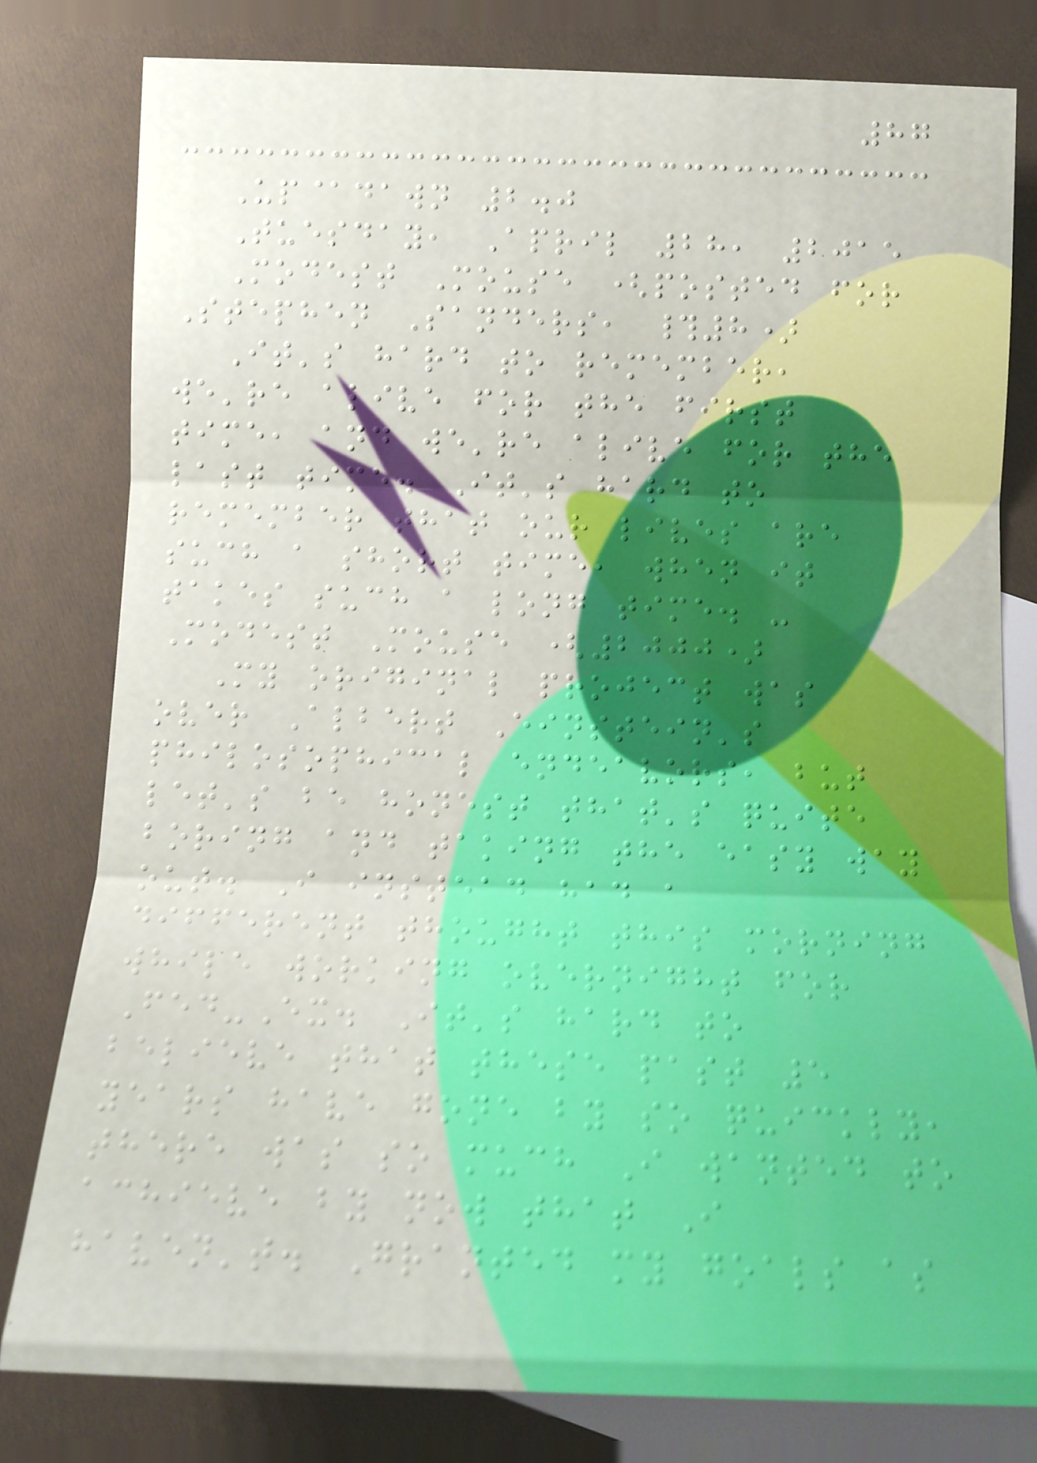87
Up@dawn 2.0
Tuesday, April 28, 2015
Modest Mouse (posted for
Stephen Sanders, #8)
It's hard to remember,
we're alive for the first
time, and we're alive for the
last time. It's hard to
remember that our lives are
such a short time, when it
takes such a long time. -
Modest Mouse (2000)
My original project was
over Albert Einstein's
philosophical endeavors, but
let's be honest that's quite
boring and taking the easy way
out. I instead had a
different thought this morning
while working overnight for
Fed-Ex. It's hard to
believe that these past 5
years have gone by so quickly,
there was so much I wanted to
achieve by now that I
haven't. Granted my goals as
